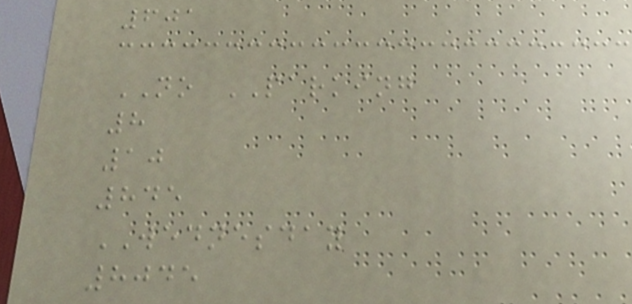601
NO PARKING
8
10
845
WEDNESDAY
8045
